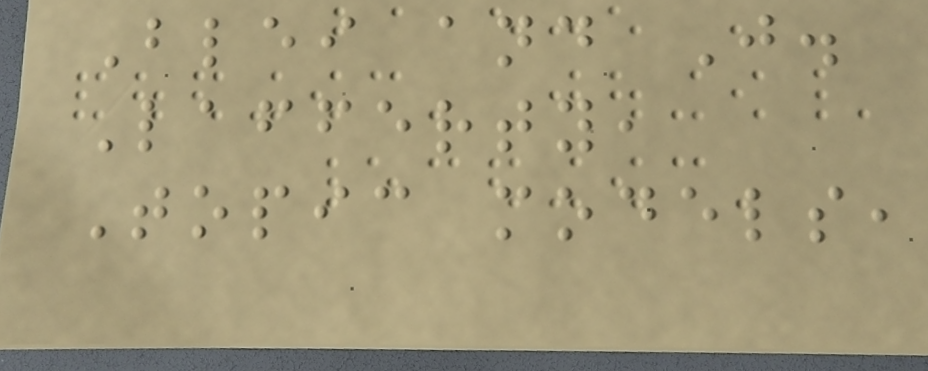Blei and J.
Lafferty,
Topic models,
